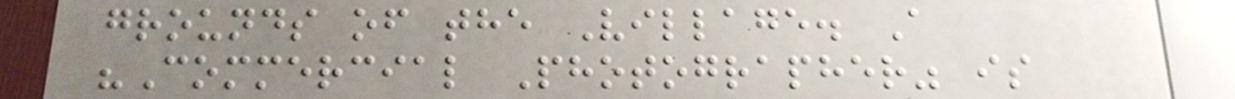grounds of the Village. A
"Commercial Photographer" is
